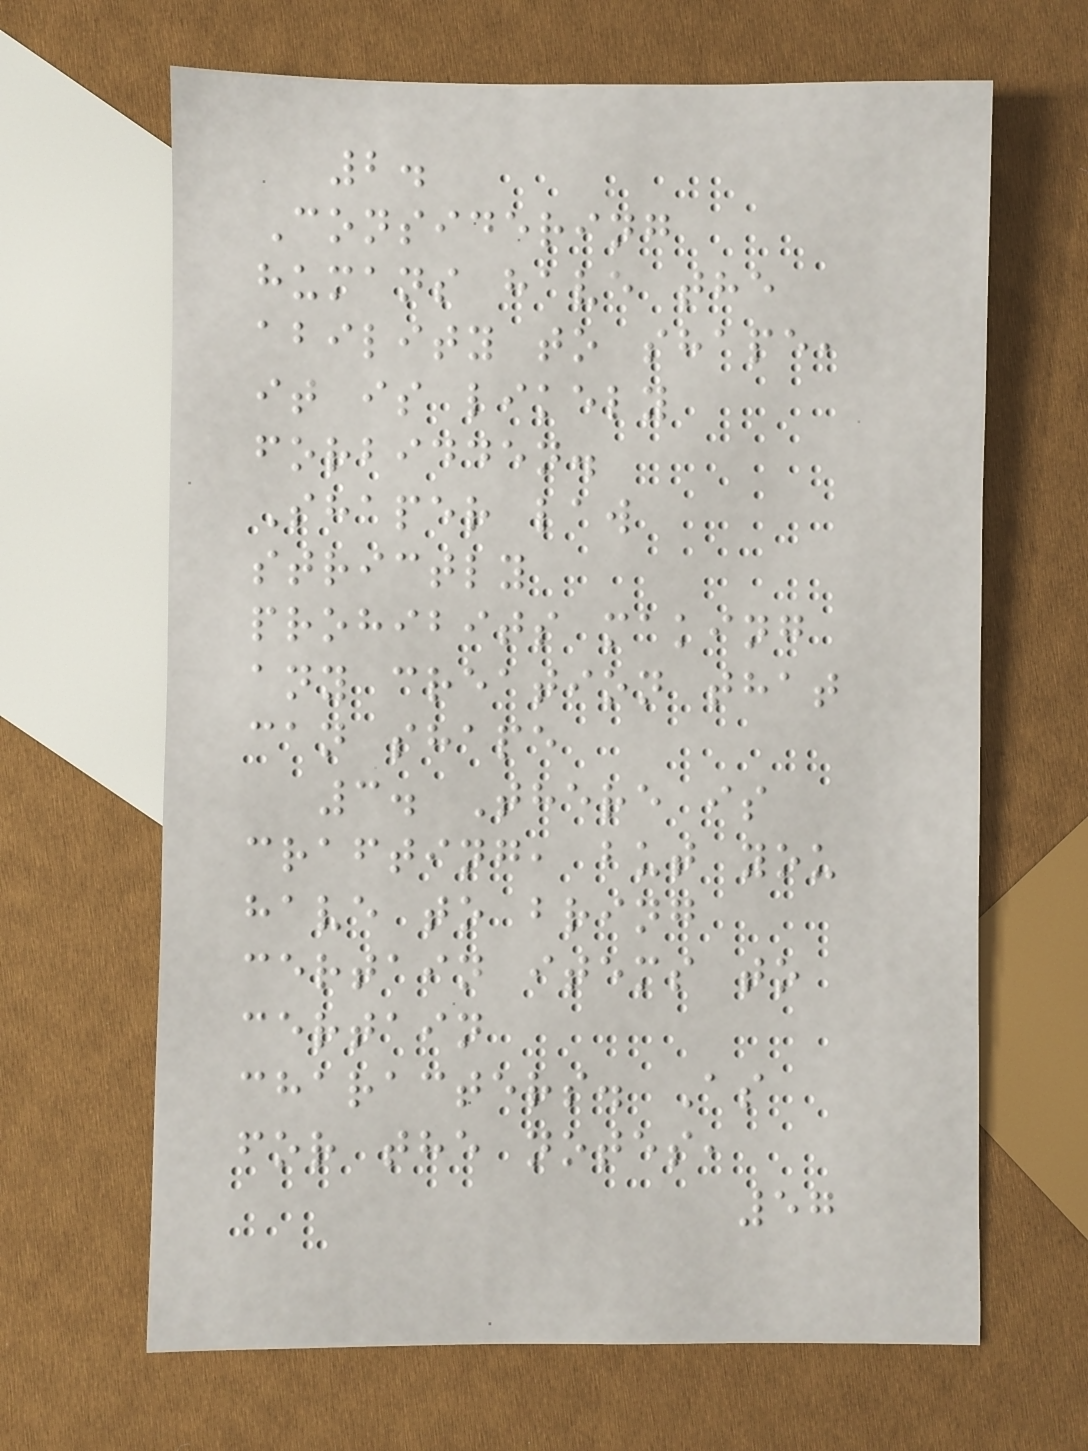2.
Considering
humans have the
ability to shape,
it is likely
forbidden.
Shaper law
strictly
prohibits making
any creation that
can shape
3. There is
crafting, but you
have to bring
certain items to
certain
characters. As
for the notes,
57
